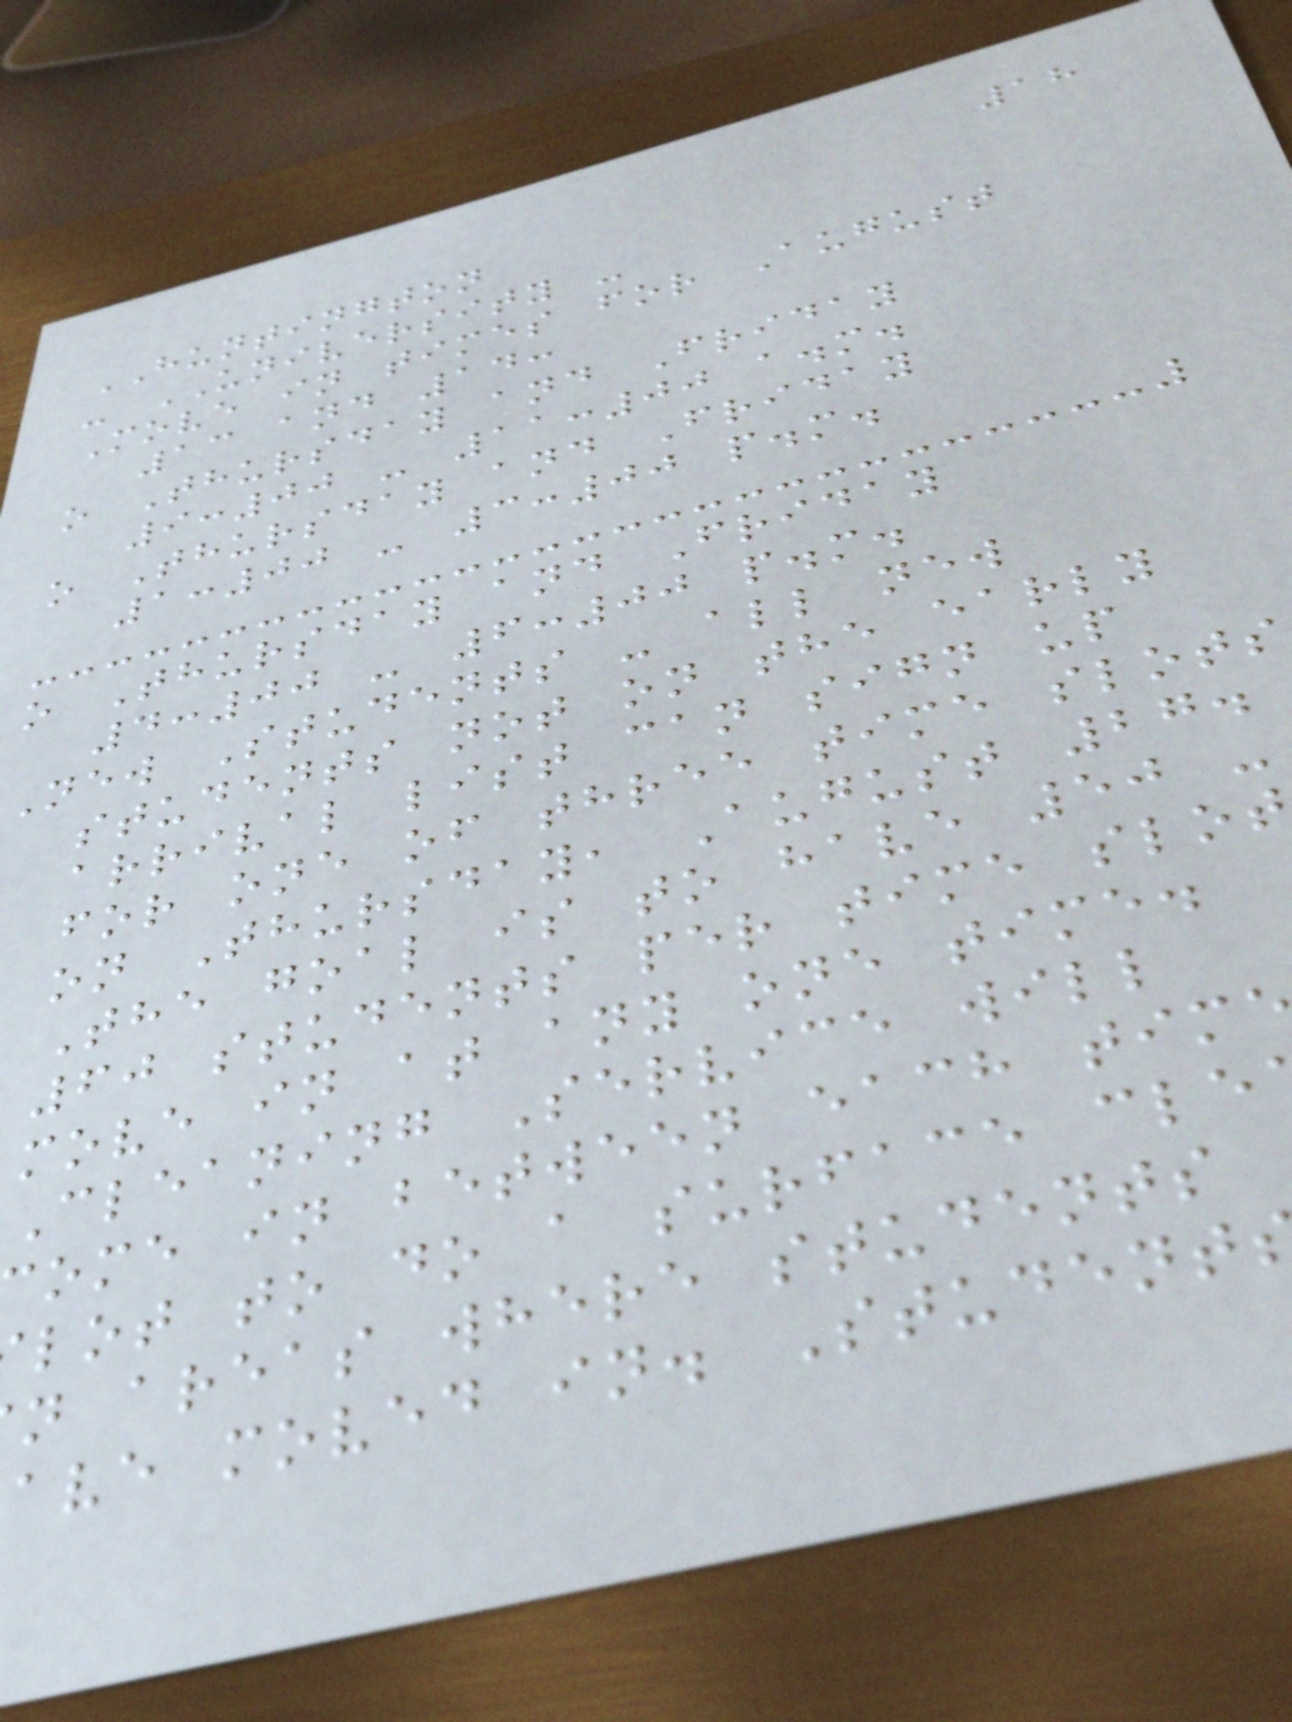18
HUNTINGTON
- UNIVERSITY -
Move in times for August
13 and 14:
o Thursday and Friday
9:00 - 11:00 a.m.
o Thursday and Friday
1:00 - 3:00 p.m.
o Thursday and Friday
4:00 - 6:00 p.m.
New Students - all new
students not on the early
arrival list can sign up
for one of three time slots
on Thursday, August 27.
The goal is to have 50 -
60 students per time slot
move in at any one time.
Cleaning Service will
ome in between each tim
lot to do a surface cle
n areas where students
ave moved in. Student
